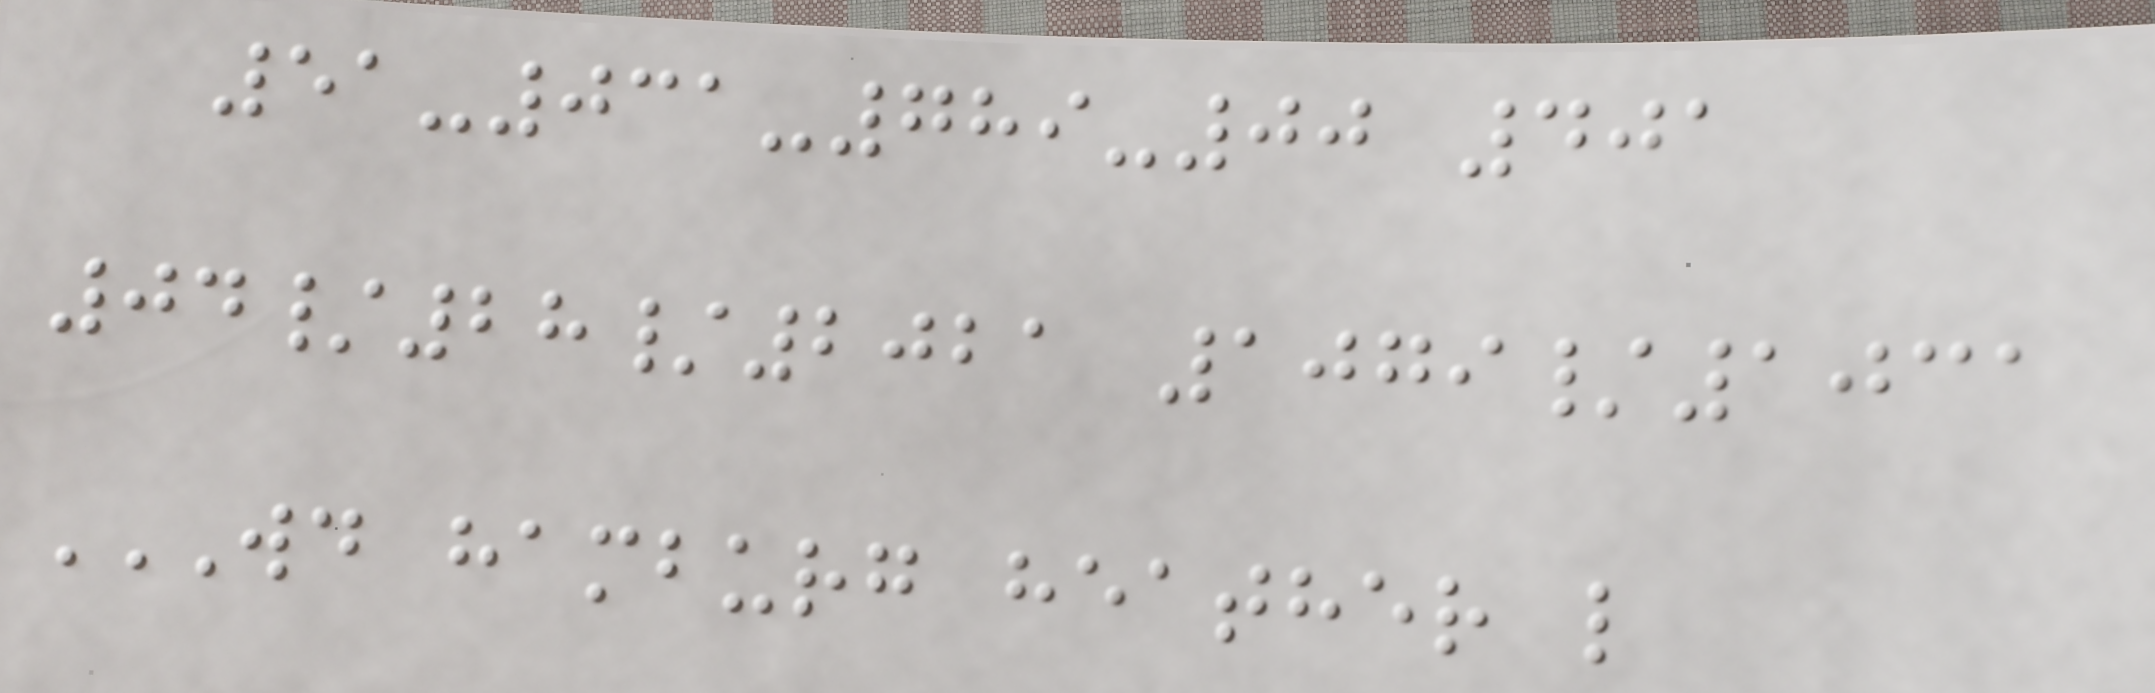51-031-789-00 401
04/28/2021 1079/1031
WD HAMBURG HEATHER L
